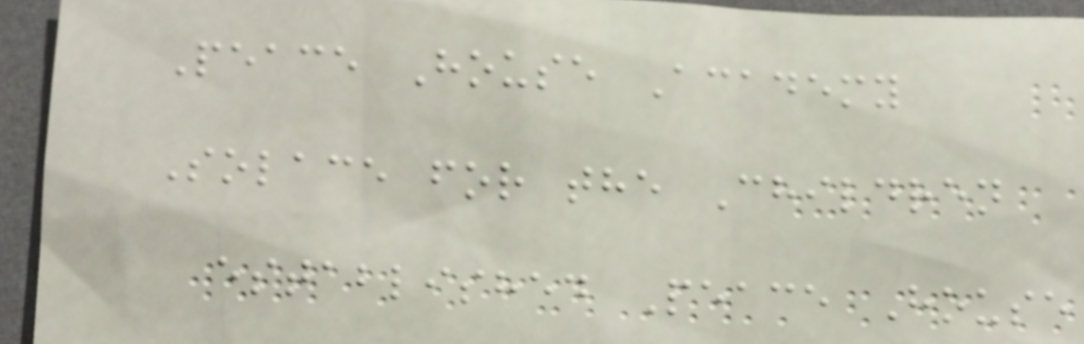Peace House Academy
Solace for the Children
established Peace House
